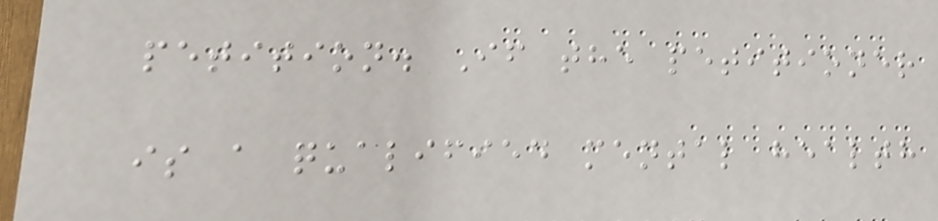petition. If the petitioner
is a qualified mental health
